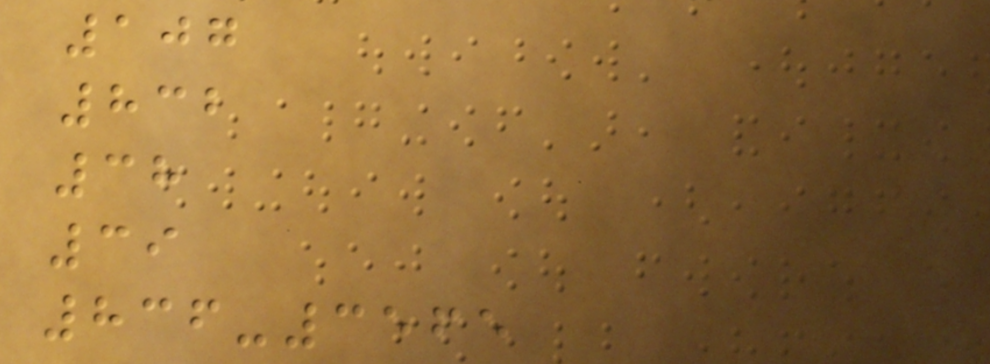107
832
38
39
836-3565
